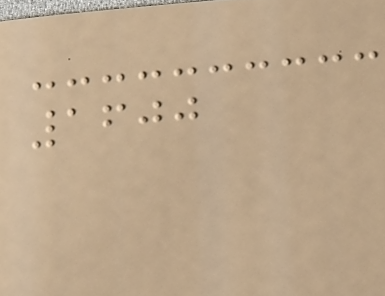1600
